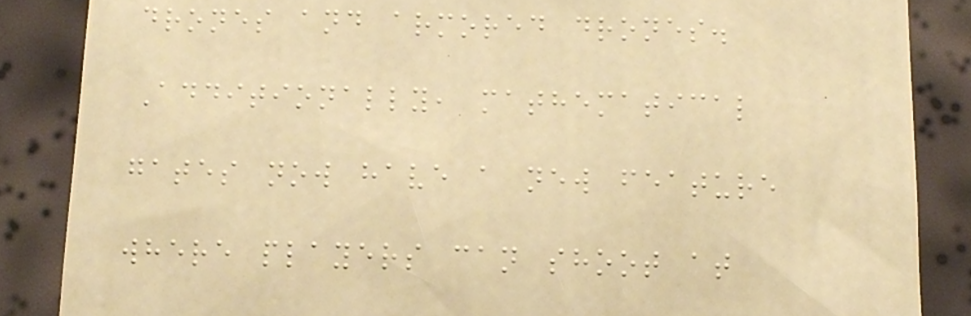drones and armored drones.
Additionally, mathematical
gates now have a new feature
where players can shoot at
